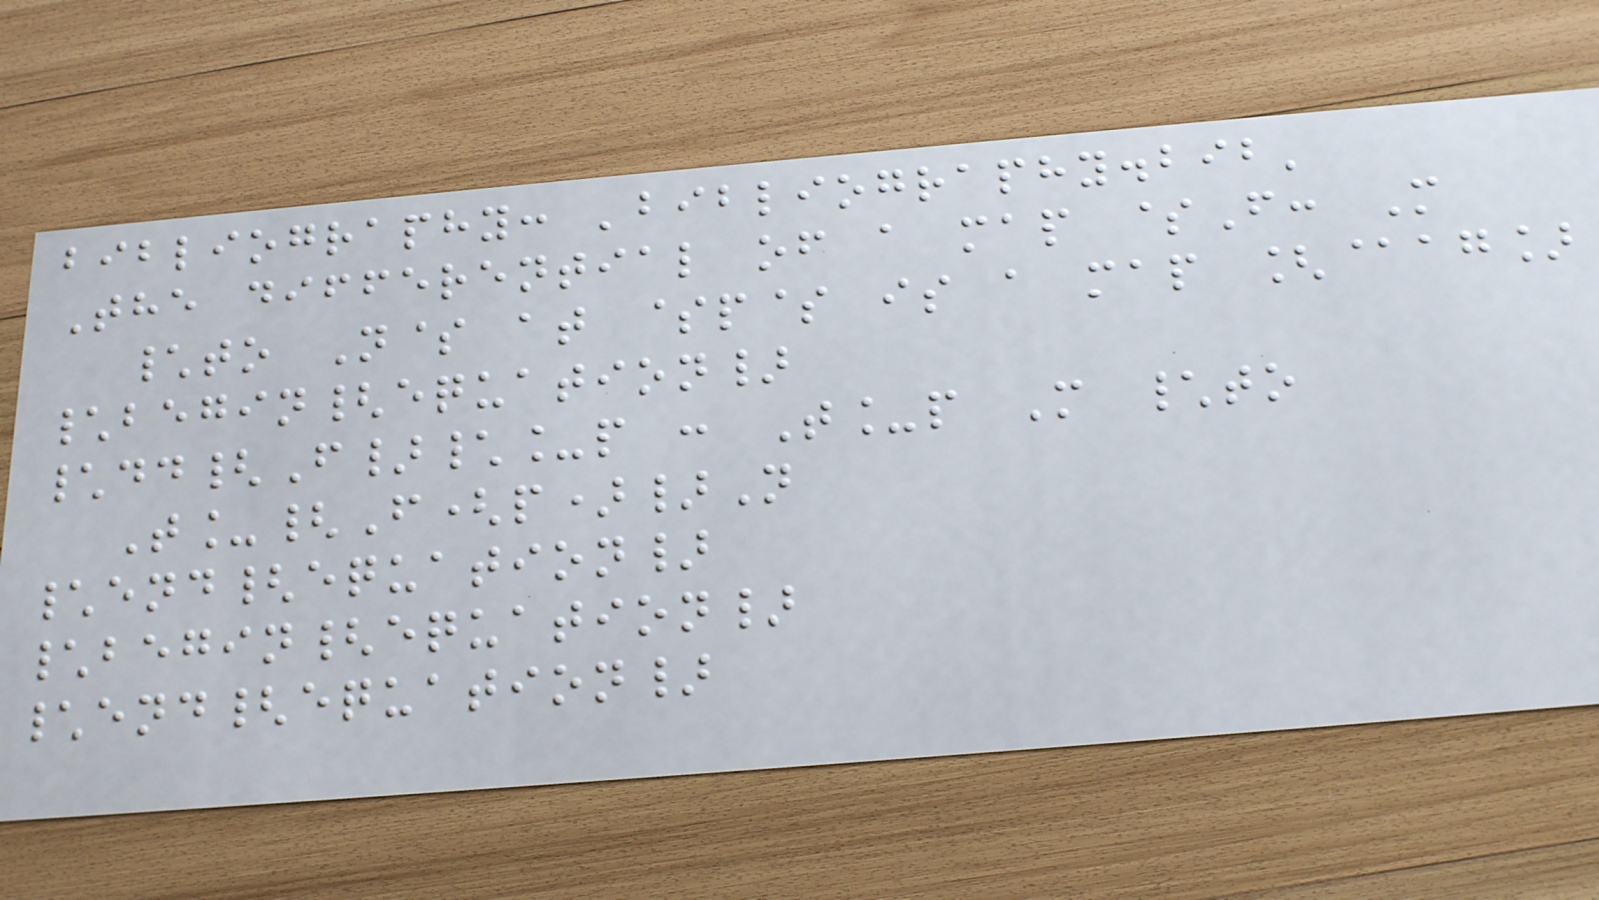bibliography: 'bibliography.bib'
The differential of a map $F: M
\to N$ at $p$ is a map [@ag]
\begin{equation}
\dd{F}\_p : T_p M \to
T_{F(p)}N
\end{equation}
\begin{equation}
\end{equation}
